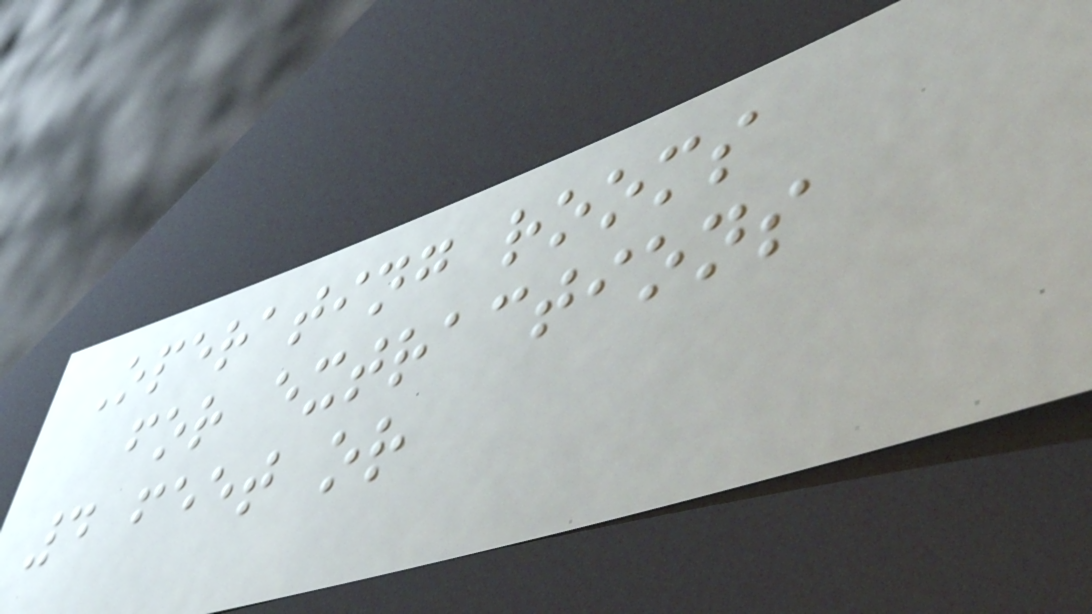Operating rooms
for extractions
4 feet or
